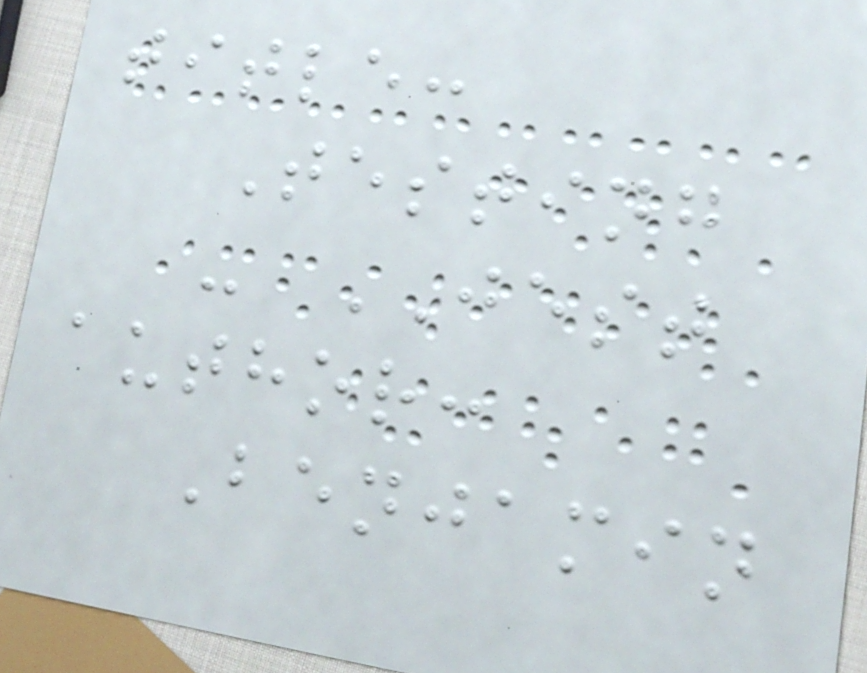title:
Testing
- JEST
author:
Benjamin
